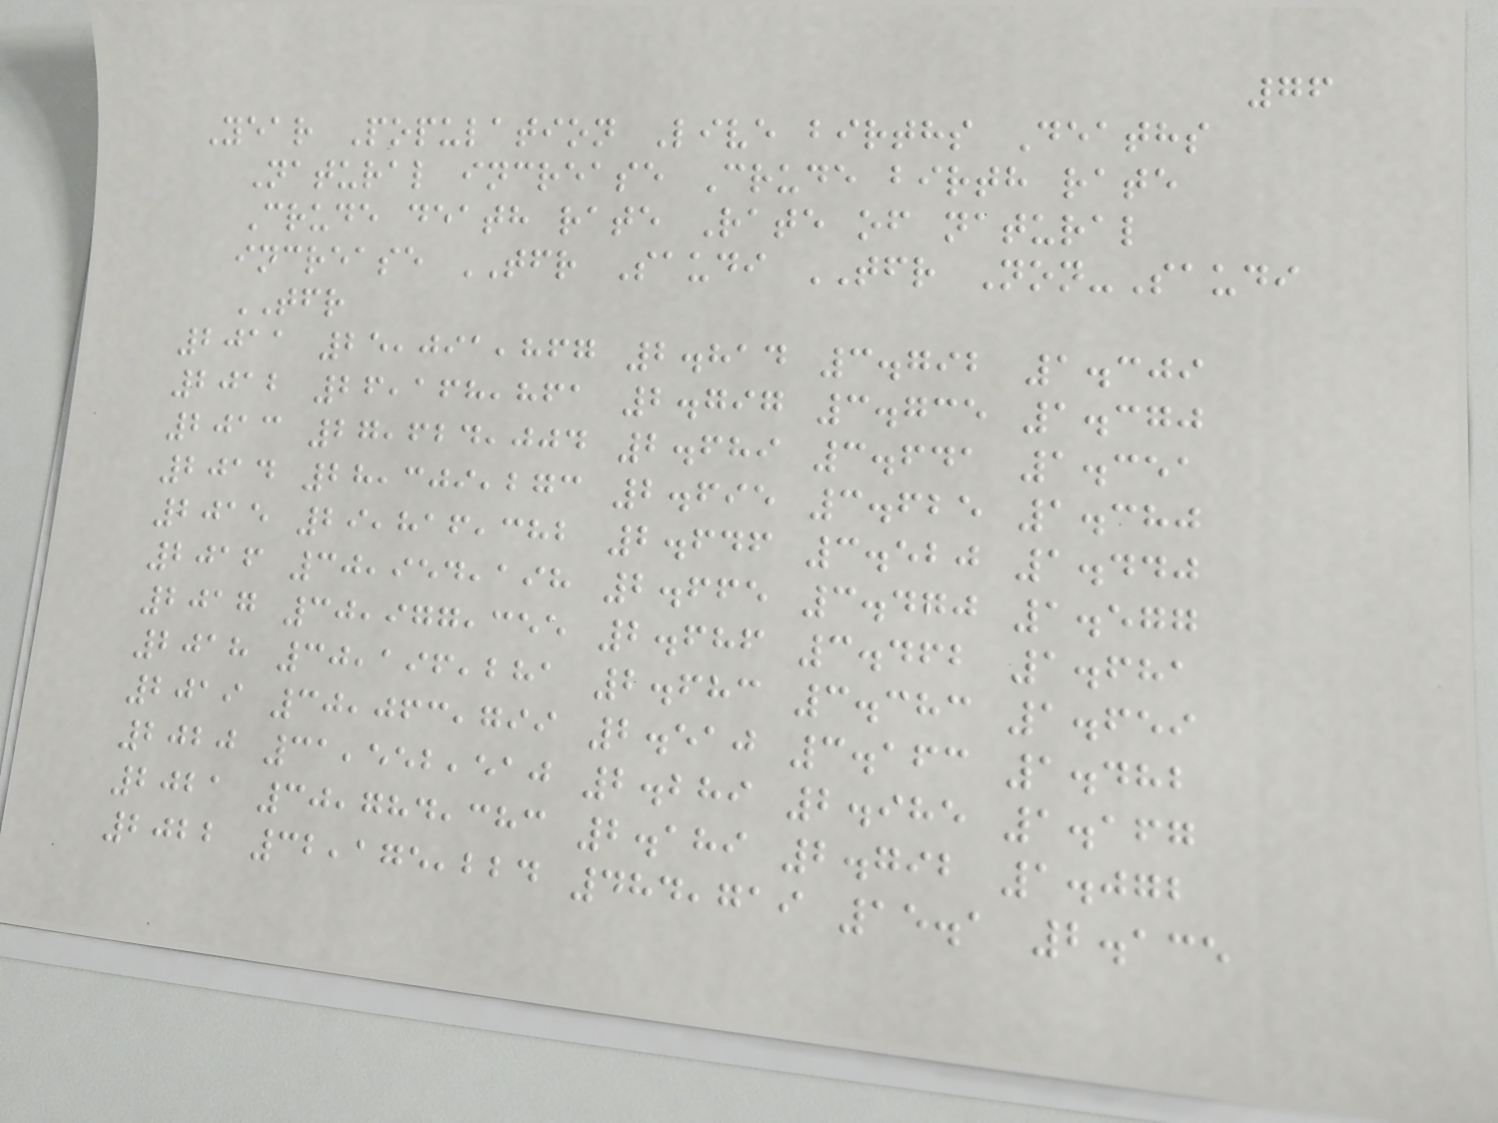76
Year Population Live births Deaths
Natural increase Crude birth rate
Crude death rate Rate of natural
increase TFR Saudi TFR Non-Saudi
TFR
2011 25,091,867 2.814 3.792 1.309
2012 26,168,861 2.797 3.735 1.370
2013 27,624,004 2.689 3.641 1.351
2014 28,309,273 2.695 3.625 1.380
2015 29,816,382 2.646 3.520 1.440
2016 30,954,198 2.665 3.470 1.577
2017 30,977,355 2.686 3.462 1.681
2018 30,196,281 2.683 3.383 1.659
2019 30,063,799 2.510 3.163 1.482
2020 31,552,510 2.289 2.985 1.167
2021 30,784,383 2.189 2.792 1.072
2022 32,175,224 484,719 15.1 2.135
